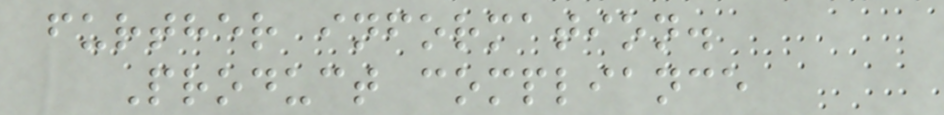further information.
Product compliance
